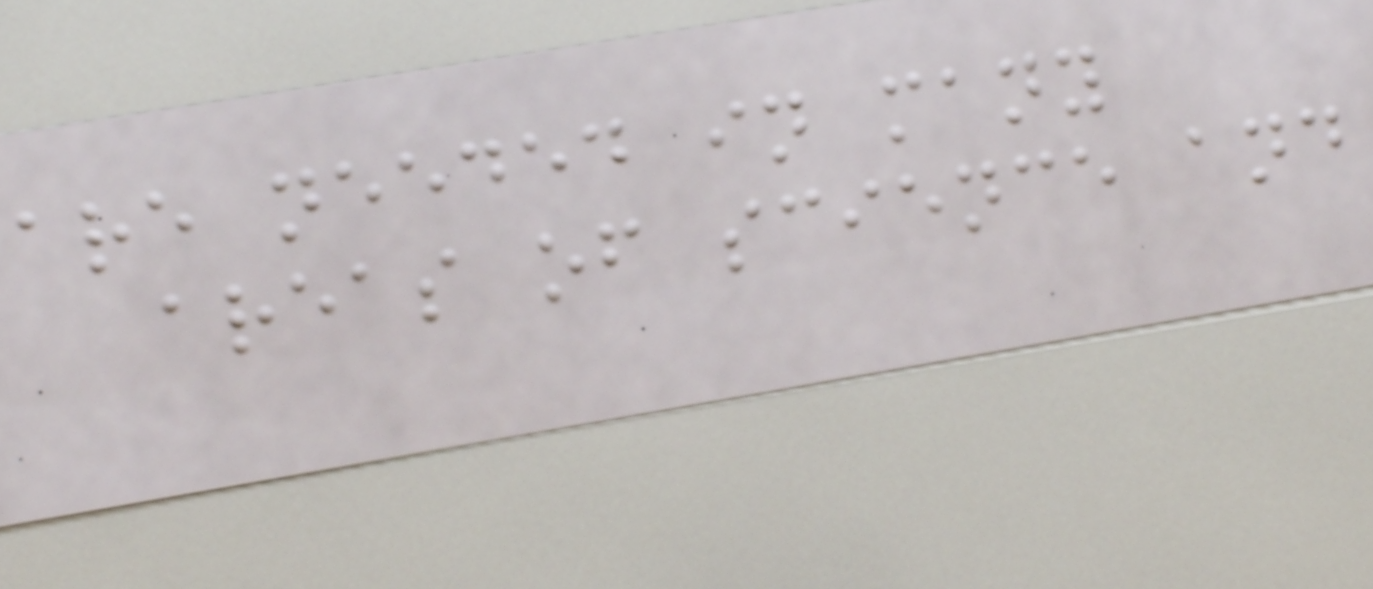are needed in many
areas of science and
